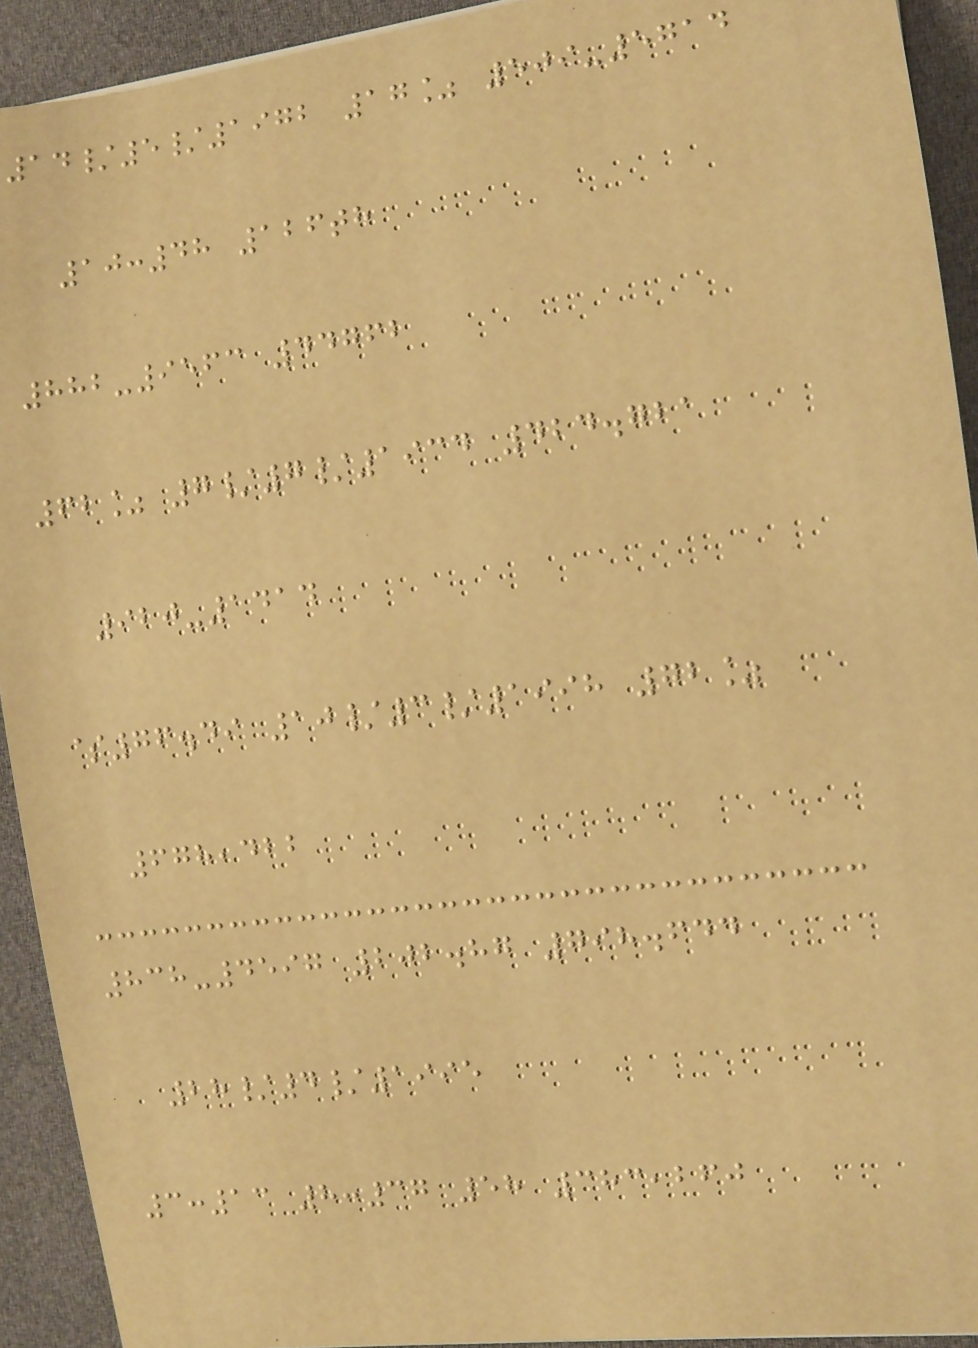14/5/1972 17% 509-5714
10:48 126th
882-9563 44762
62% 7/7/1934 424.721
920-1414
$76.49 10/3/1998 72%
678,422
838-4597 202.87 798.644
28/4/1995
3:13 8:37 58 383,260
